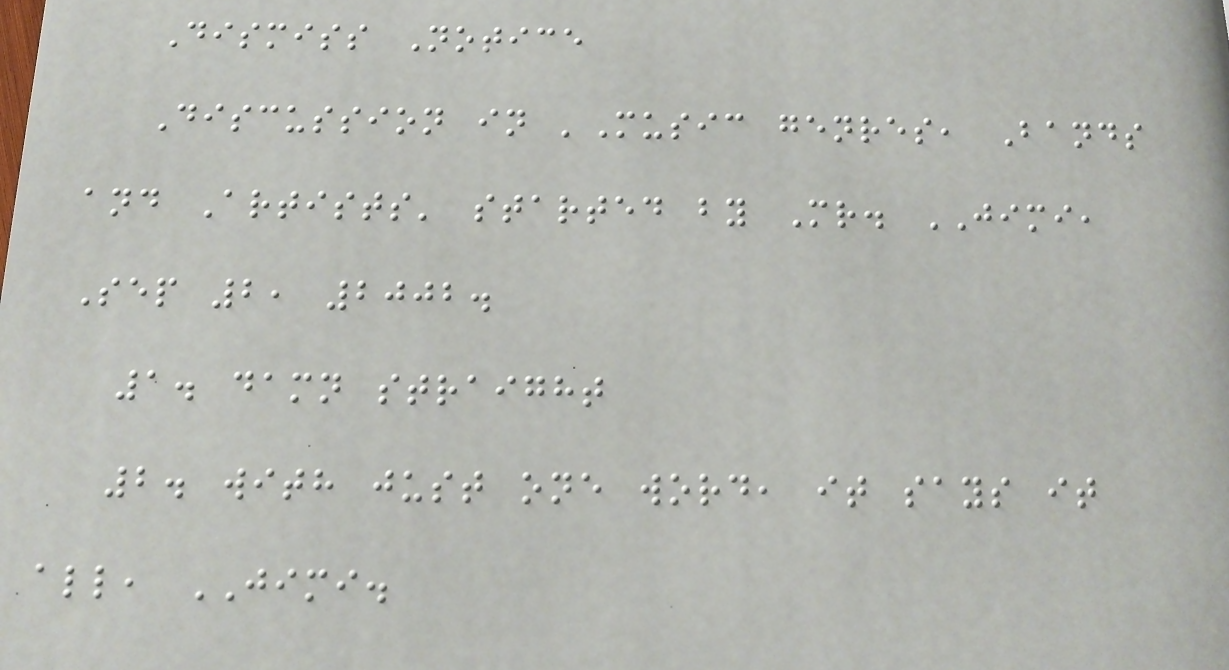Dismiss Notice
Discussion in 'Music genres, Bands
and Artists' started by Mr. JIMI,
Sep 2, 2002.
1. damn straight
2. with just one word, it says it
all, JIMI.
